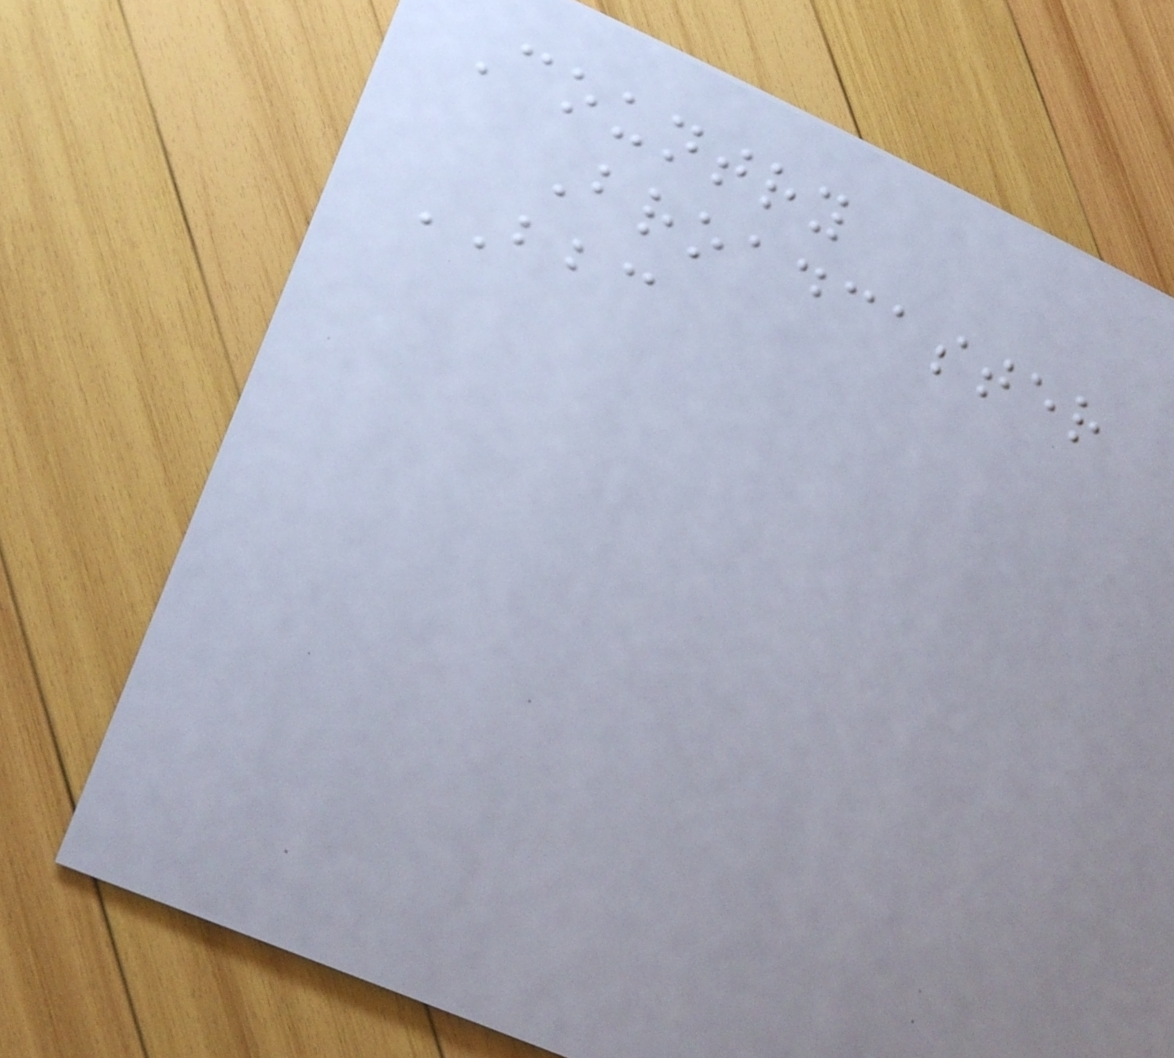Country
Broadcaster
BBC
